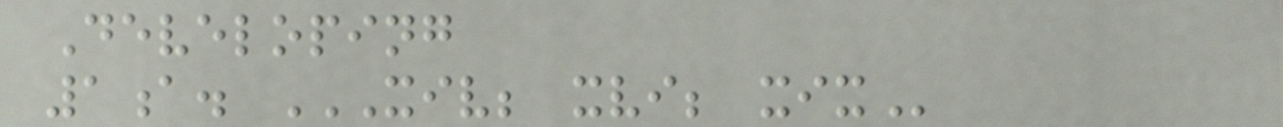Developing
1a. XIV; XVI; XIX
